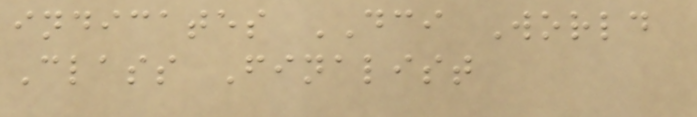indicates DCI World
Class Finalist
